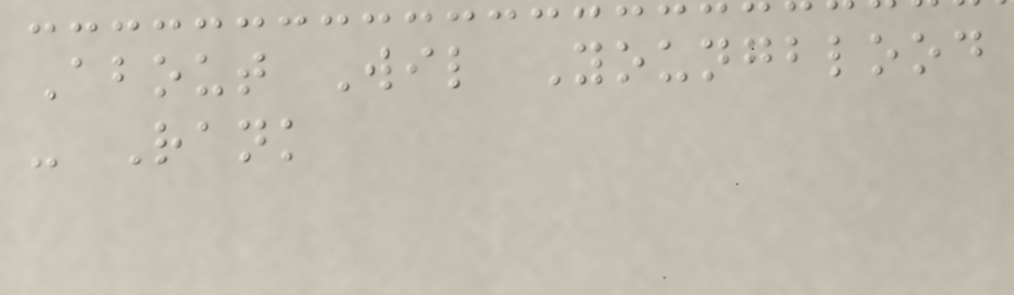About Wil Youngblood
- Rank
